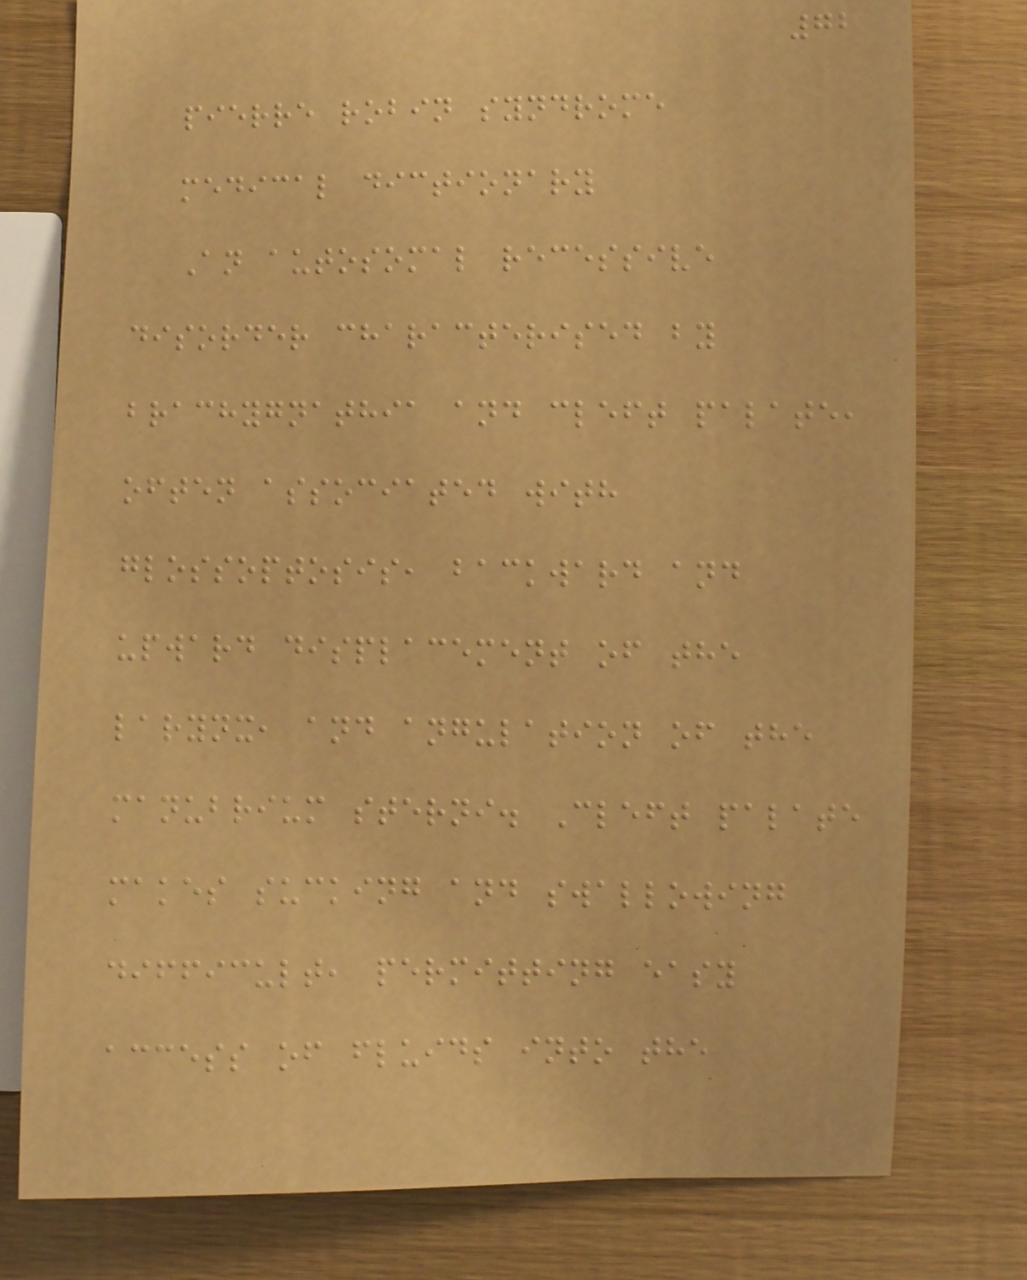72
pierre robin syndrome
medical dictionary
An autosomal recessive
disorder characterised by
brachygnathia and cleft palate,
often associated with
glossoptosis, backward and
upward displacement of the
larynx, and angulation of the
manubrium sterni. Cleft palate
makes sucking and swallowing
difficult, permitting easy
access of fluids into the
